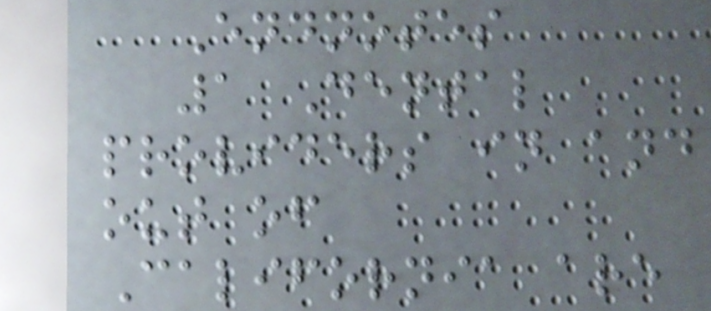Endnotes
1 Dental
providers in and
out of
California are
